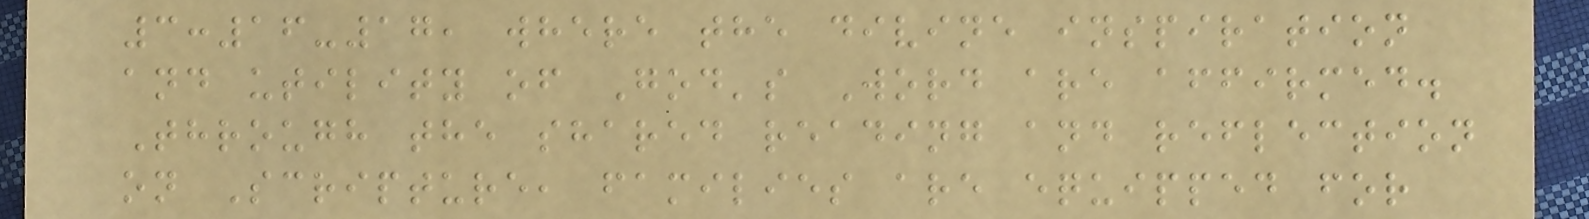3:16-17, where the divine inspiration
and utility of God's Word are affirmed.
Through the shared reading and reflection
on Scripture, families are equipped for
